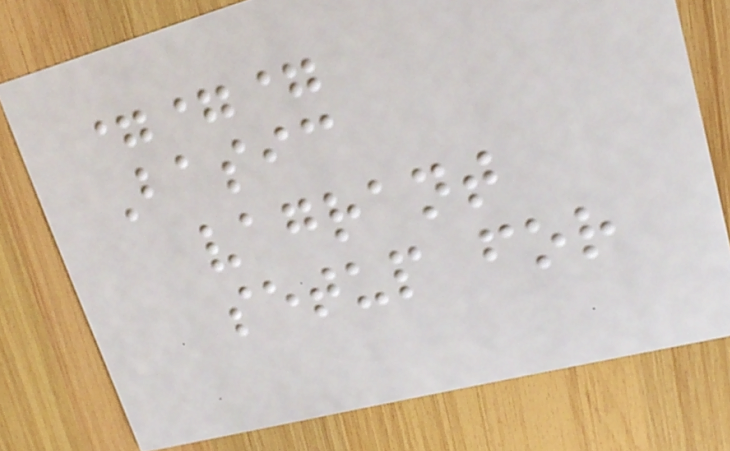===
Basic
vagrant
setup for
